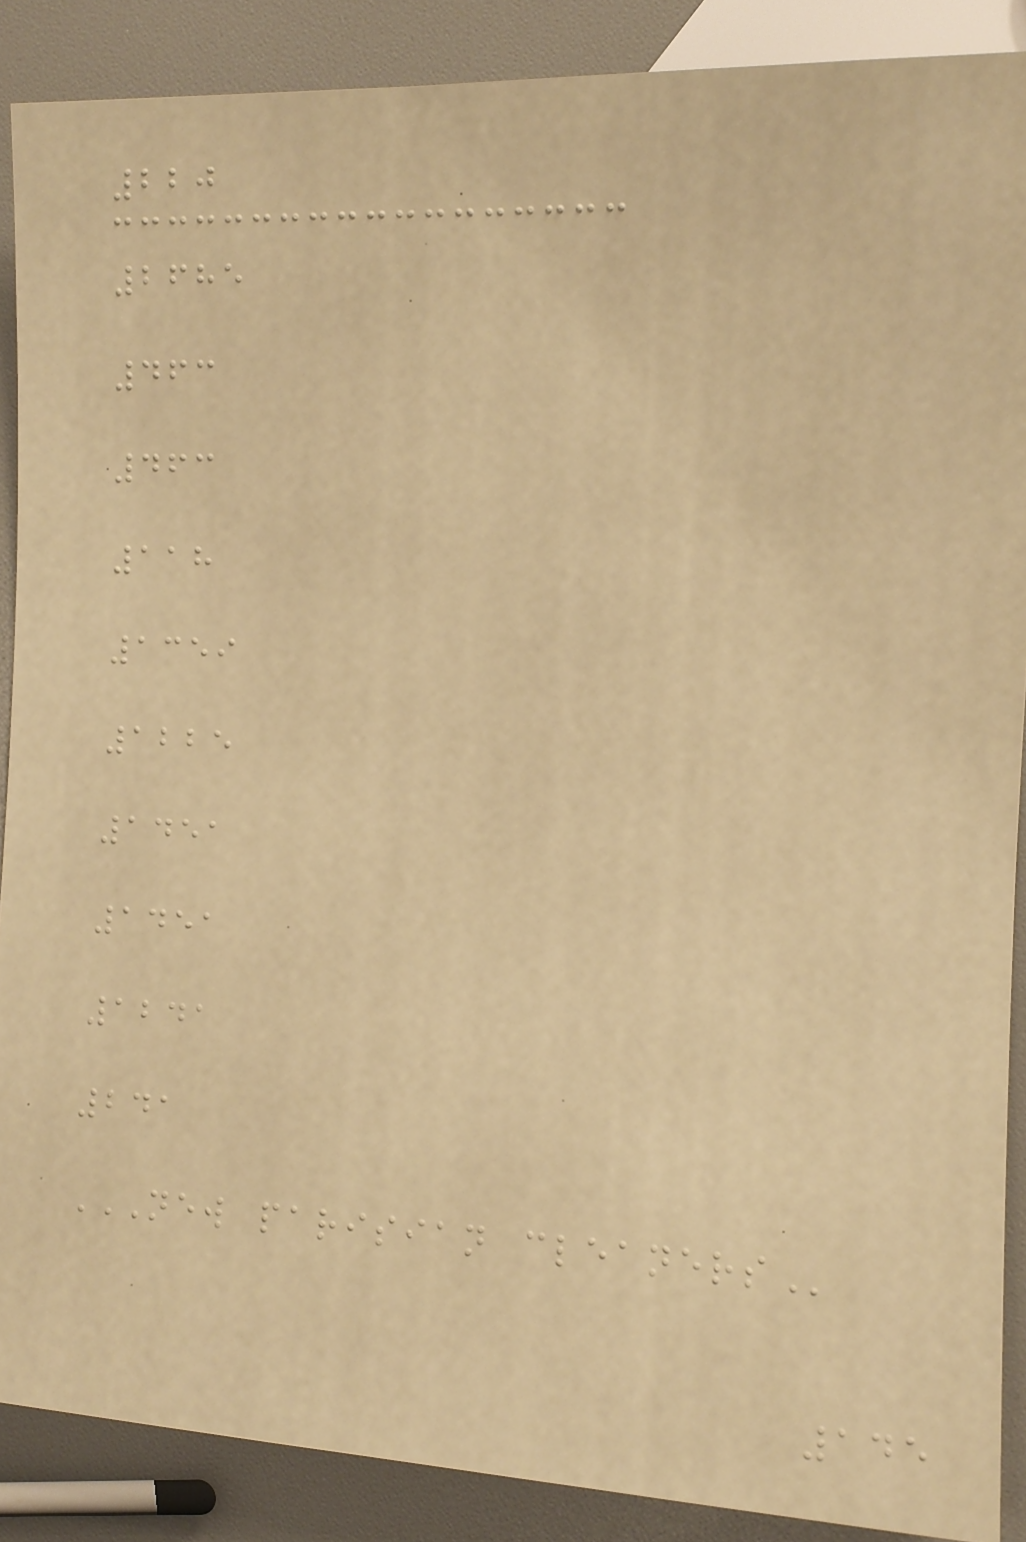220
2685
463
463
118
1359
1225
1451
1451
1241
241
NEW PARISIAN CLEANERS
145
